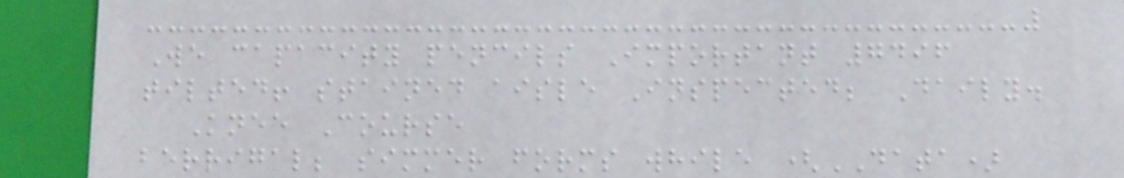We capacity pencils Important 7496
tilted! stained aisle Inspected; Daily.
Knee Course
berrigal; simmer forms while (DATA)
